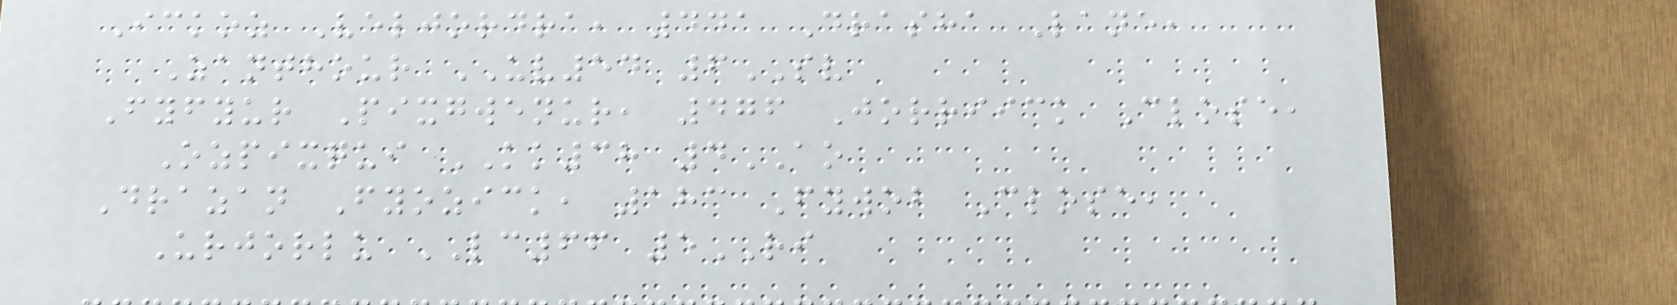Ickoz Veljordra, 441 Drasha Lane,
Zanthour UV54 6SV
Fyfyur Pixgwenur, 476 Jorriick Close,
Ozpixqui KK38 4AO
Drazan Fyozick, 183 Fywob Close,
Urjorlu LC66 5RI
